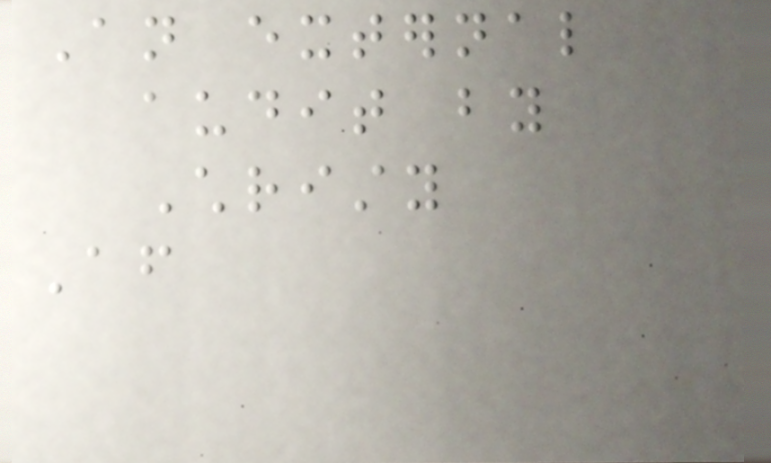An external
audit by
Christy
After
